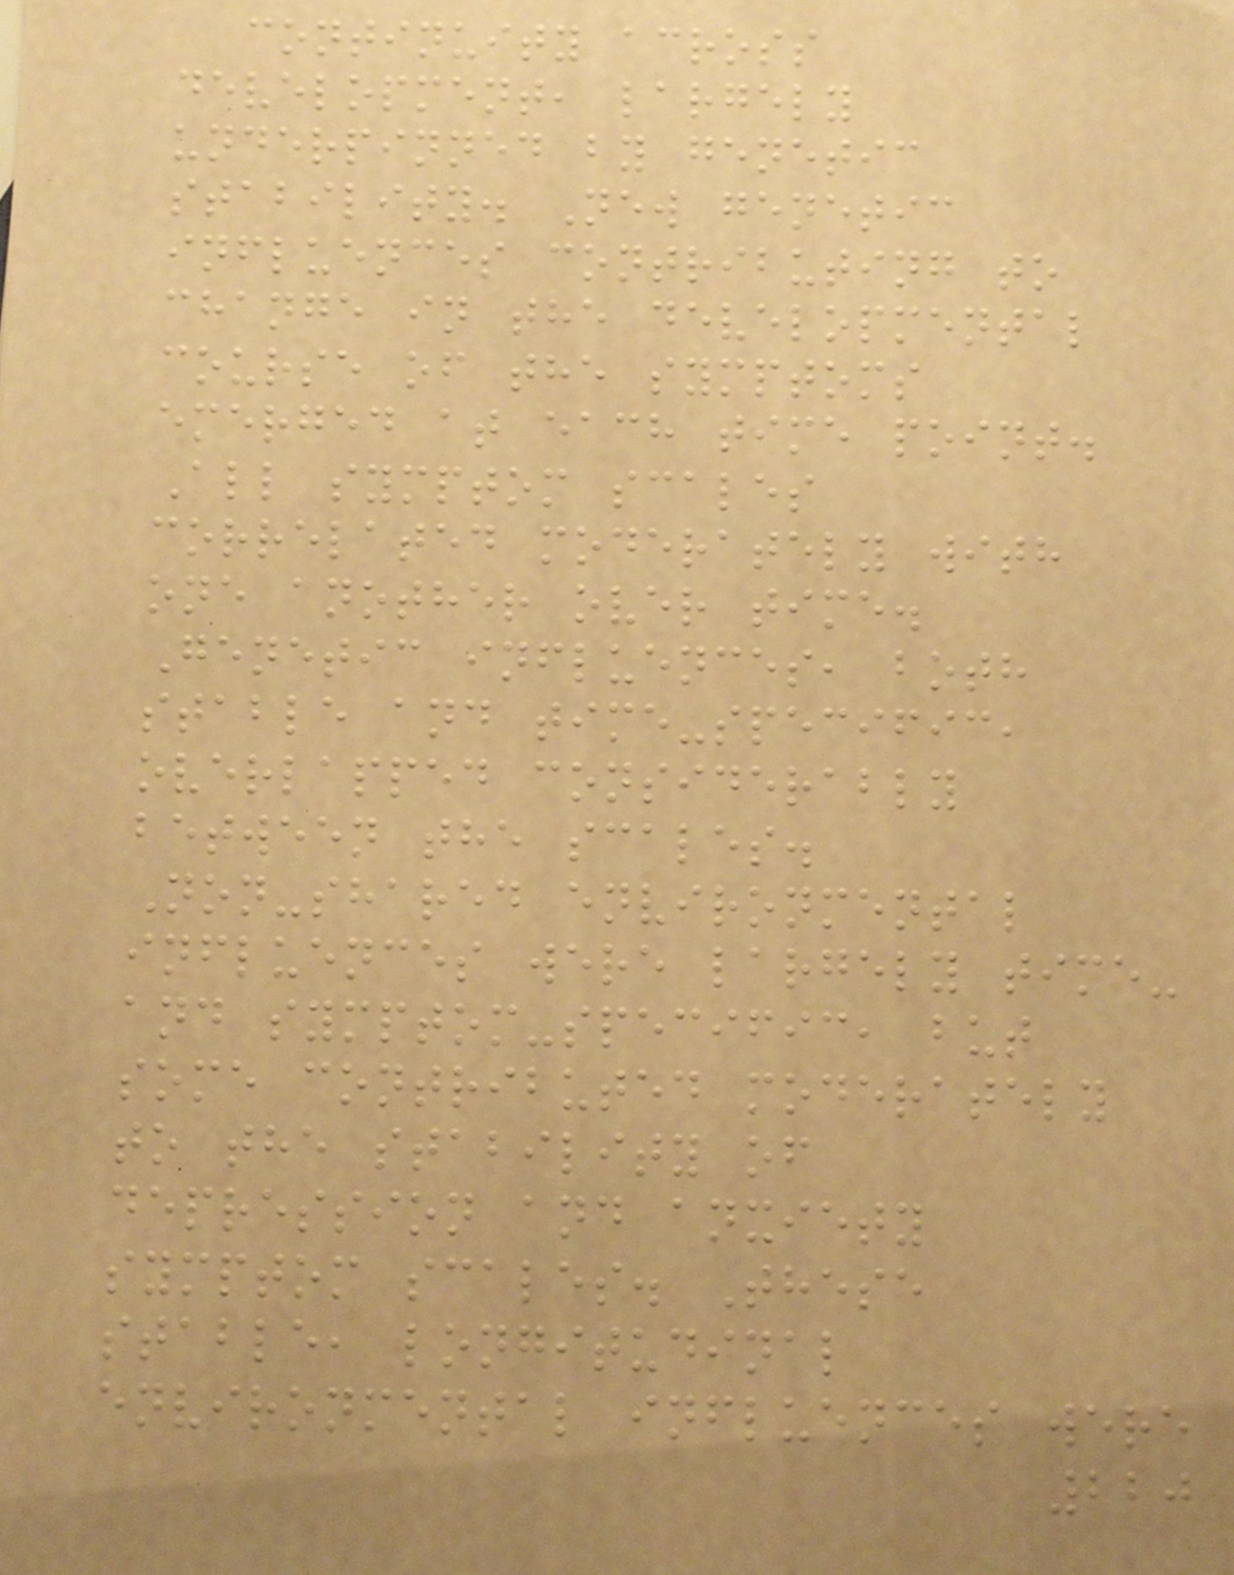continuity across
development, largely
underpinned by genetic
stability. New genetic
influences contributing to
change in the developmental
course of the symptoms
emerged at each time point.
All symptom scales
correlated moderately with
one another over time.
Genetic influences, both
stable and time-specific,
overlapped considerably
between the scales.
Non-shared environmental
influences were largely time-
and symptom-specific, but
some contributed moderately
to the stability of
depression and anxiety
symptom scales. These
stable, longitudinal
environmental influences were
220
